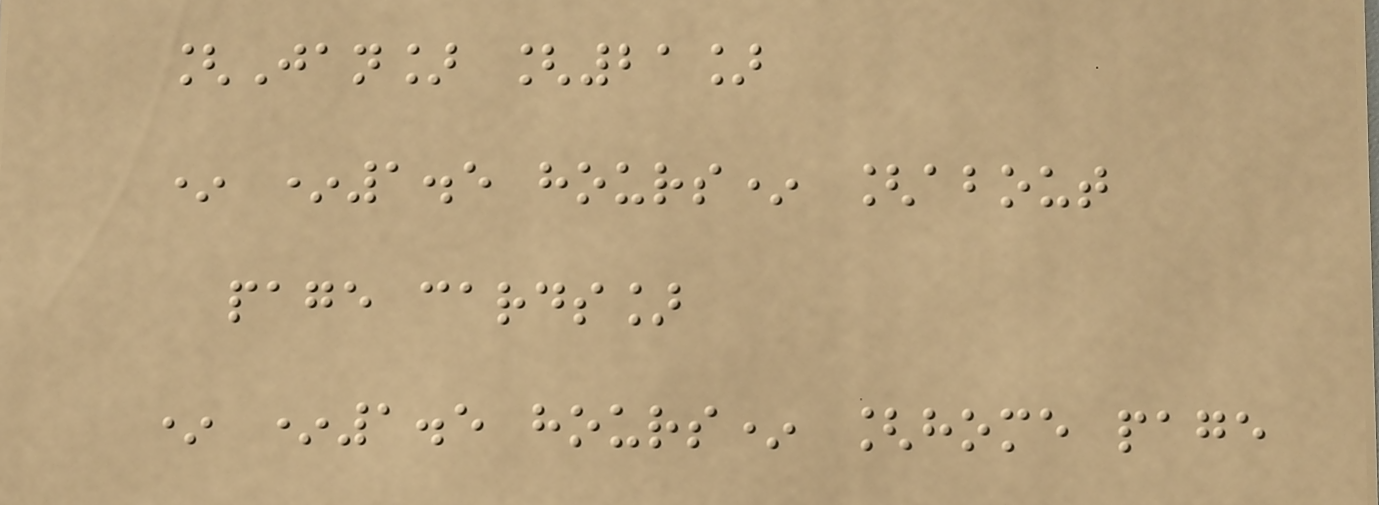[Jan] [21]
* *1.5 hours* [about
page cards]
* *1.5 hours* [home page
